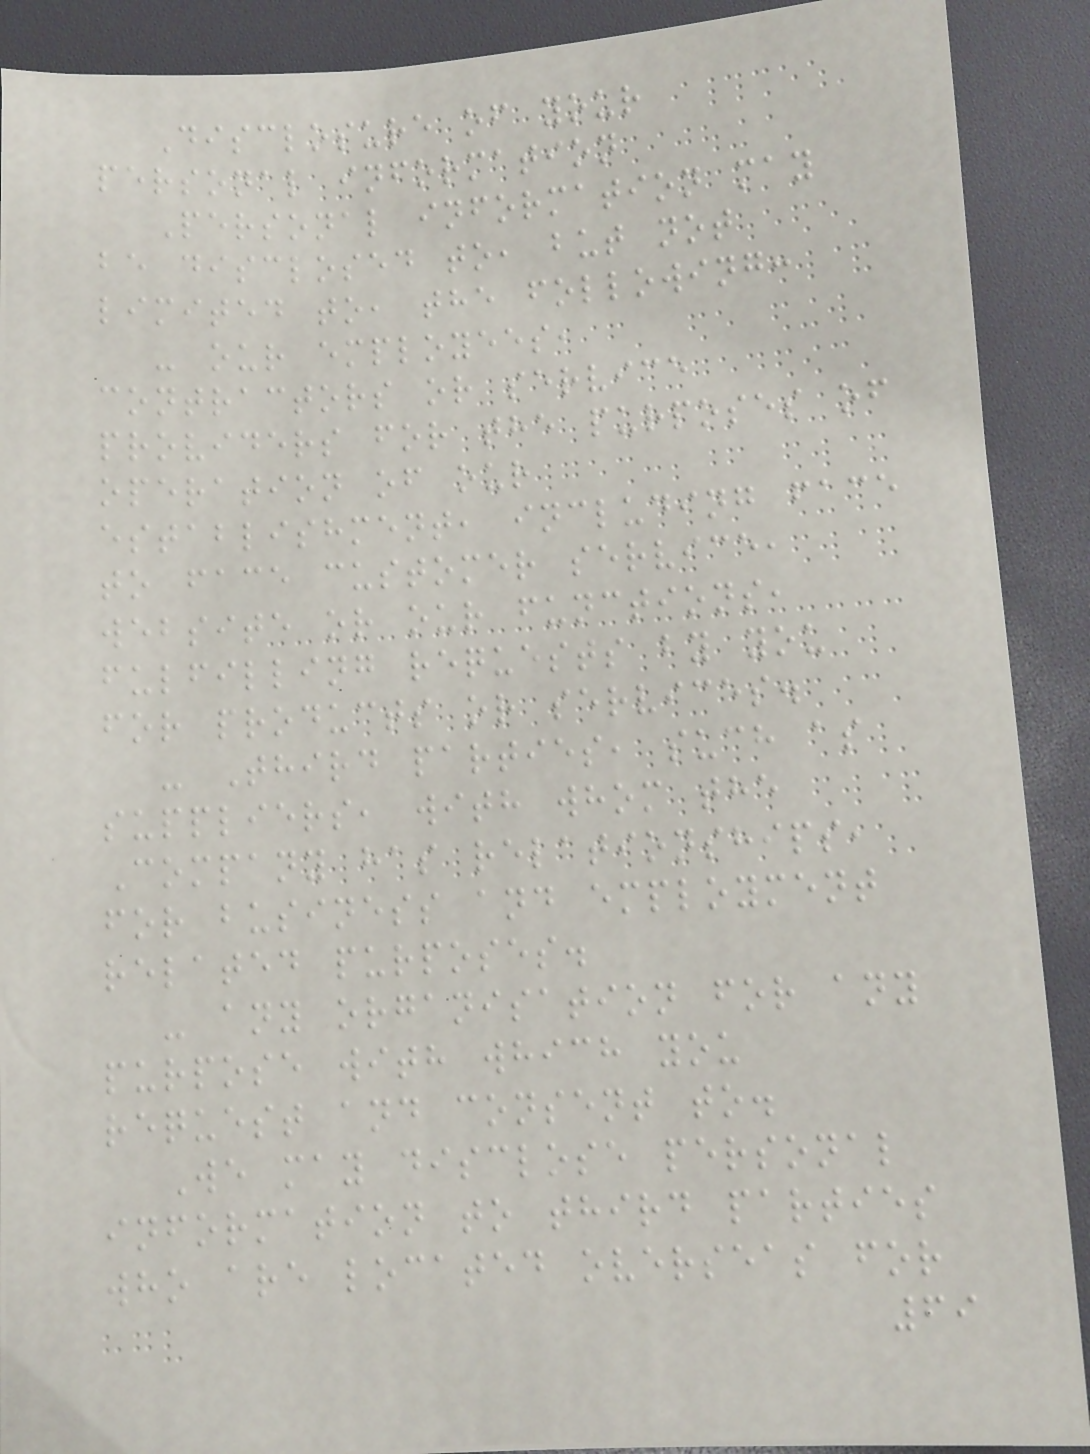Disclosure of your
personal information
Personal information may
be disclosed to, but not
limited to, the following:
- our employees,
contractors or service
providers for the purposes of
operation of our
establishment, including face
to face customer service,
website or our functions,
fulfilling requests by you
for products or services.
- Third parties, such as
suppliers, with whom the
Company has relationships,
for business and employment
related purposes.
- any organisation for any
purpose with which you
request and consent to.
We may disclose personal
information to third parties
who are located overseas for
69
